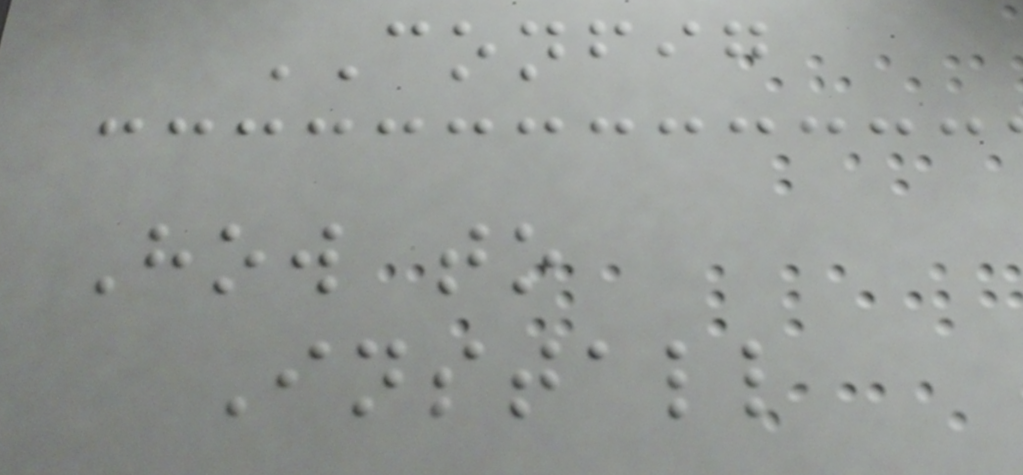CONFIG
How to
Install
